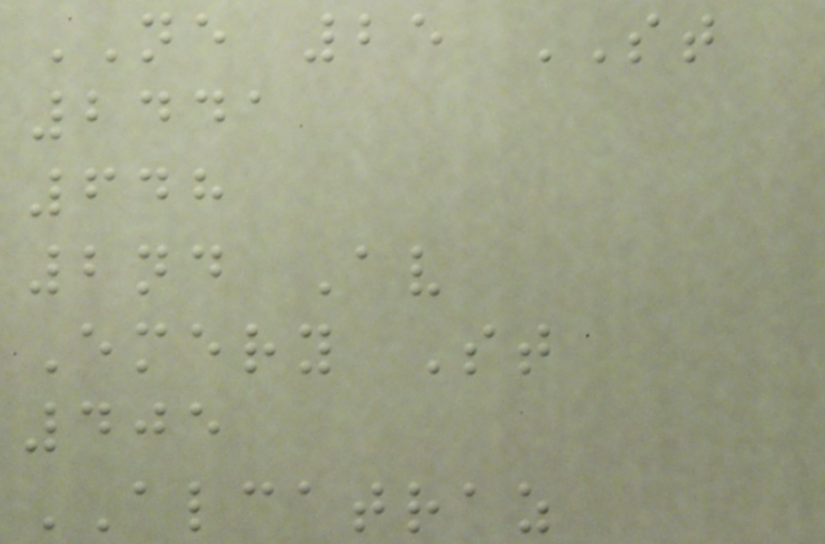NE 25 ST
2441
648
2nd Av
Emery St
405
ALCATRAZ
